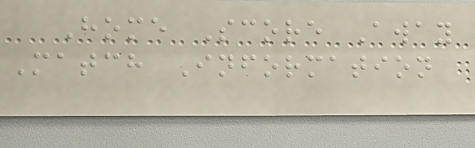Home Score Away
Match Information
